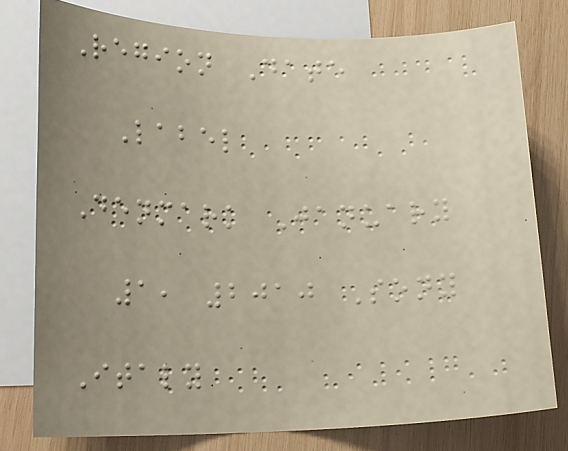Region Date
Label
Denmark January
1, 2010 Sony
Italy
